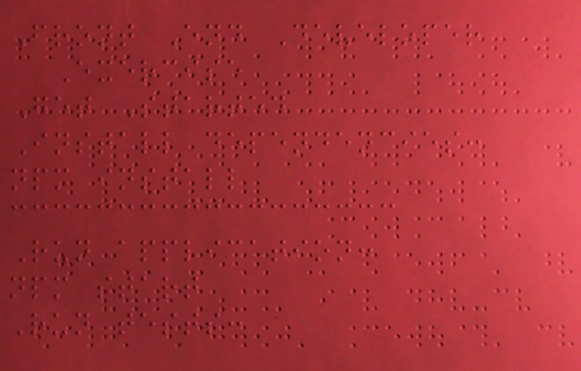Front End Developer
Exercise
Get Started
Install dependencies:
npm install
Run application:
npm start
Run tests:
